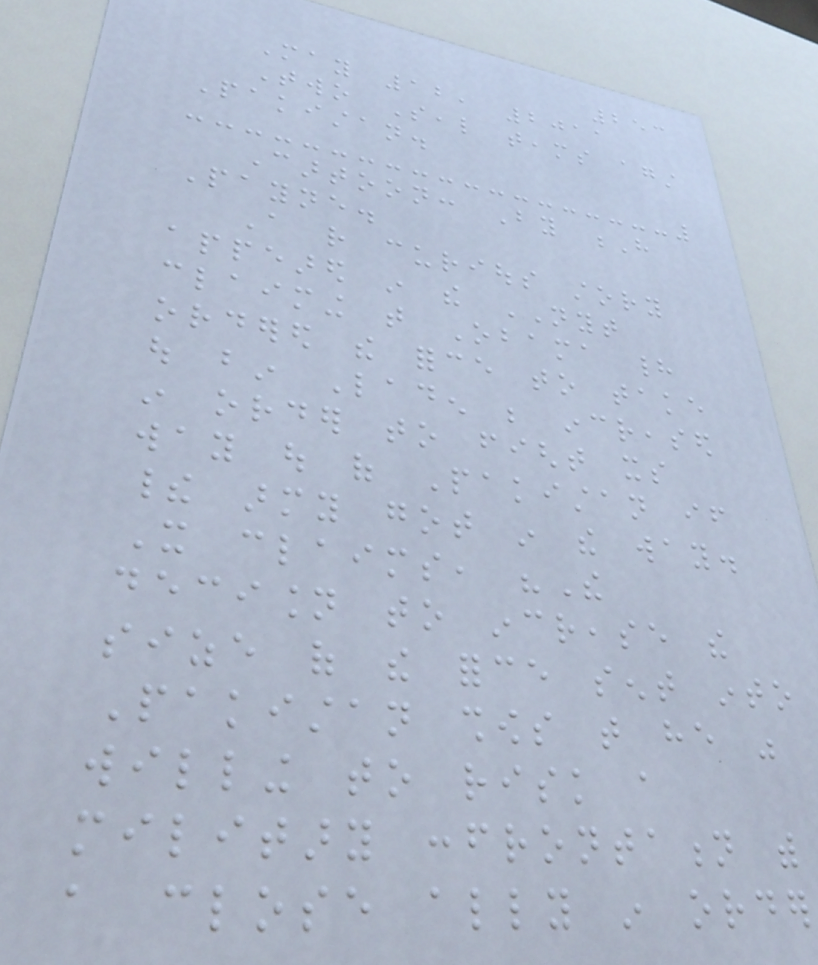253
May 12, 2011
Two Seal teams against
Pakistan.
Cartoon: By H
Payne.
A rather curious story
appeared in the NYT
claiming that Obama had
ordered the force to take
out bin Laden be increased
in order to fight its
way out of Pakistan if
their army got in the way.
It claims, "The
decision to increase the
size of the force sent into
Pakistan shows that he was
willing to risk a
military confrontation with
a close ally in order
